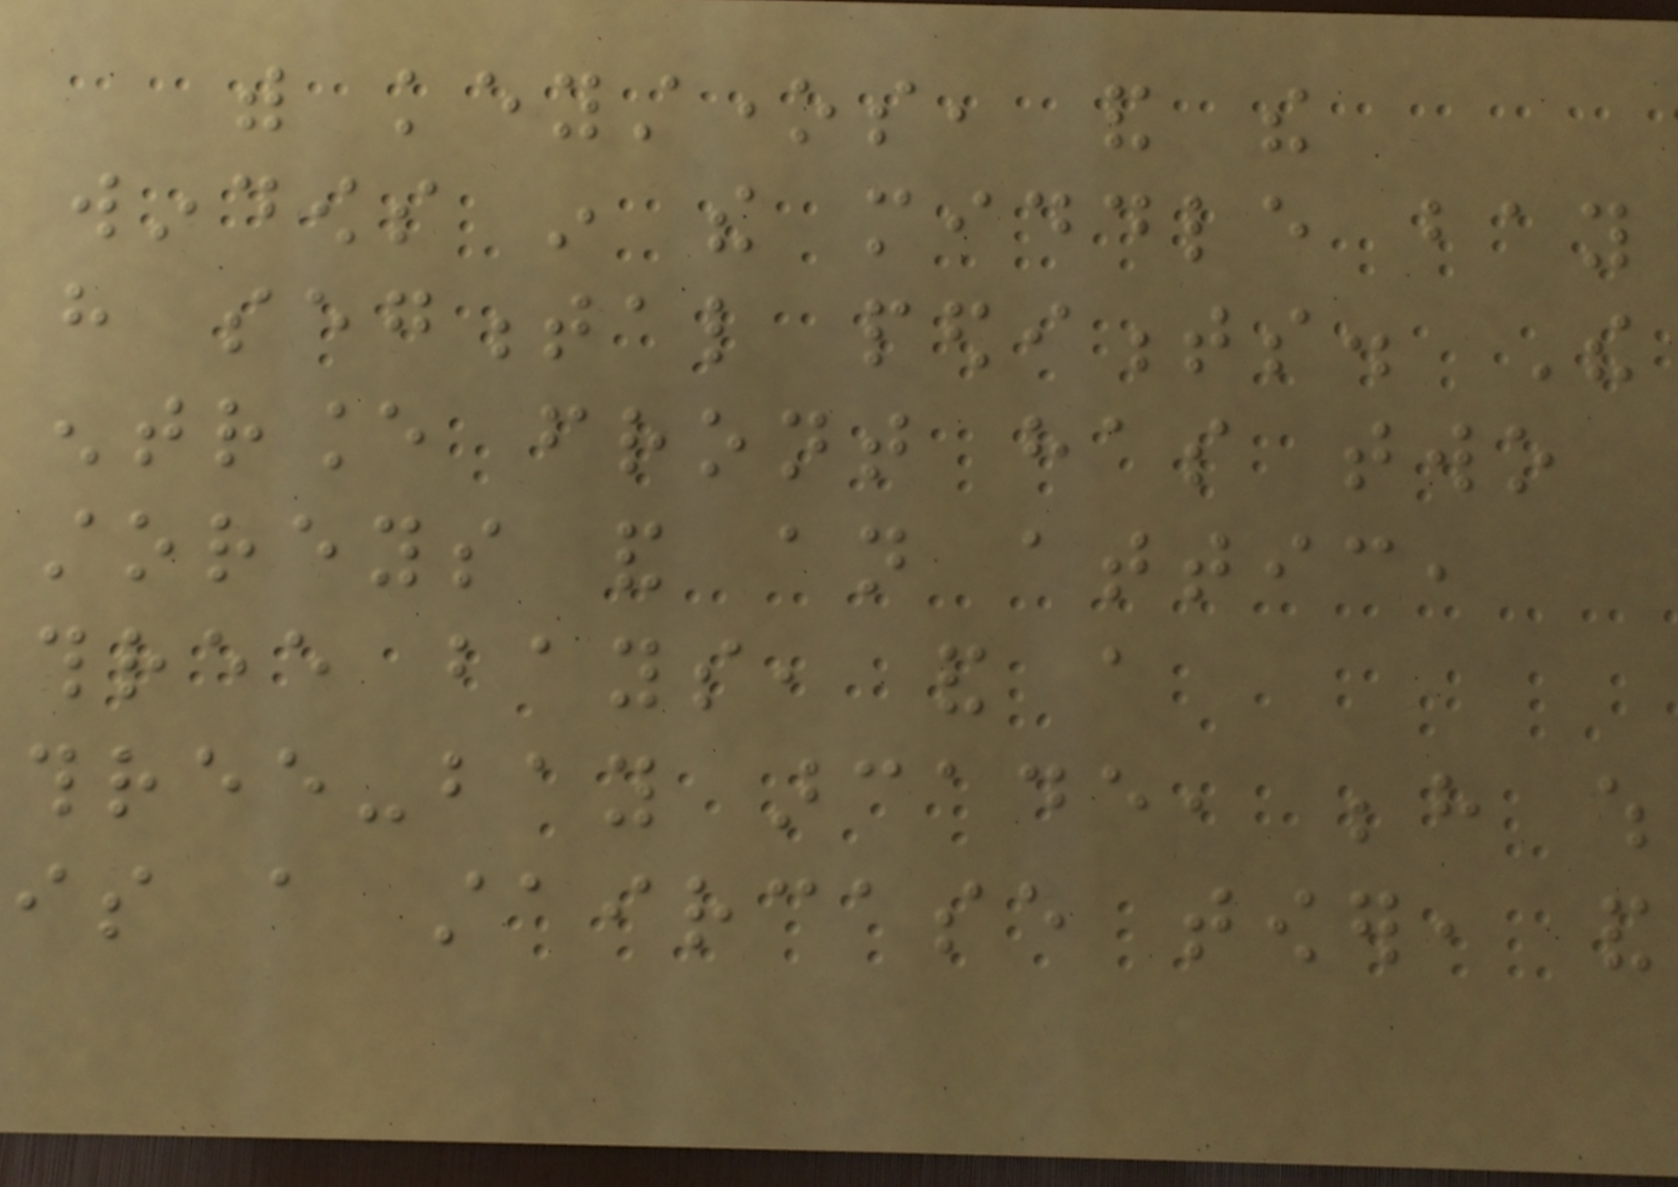with keystones, and the
windows in the middle bay
have segmental pediments. The
entrance front has two
storeys and an attic,
three bays, and a
three-bay arcade, behind which
is a staircase tower, and
